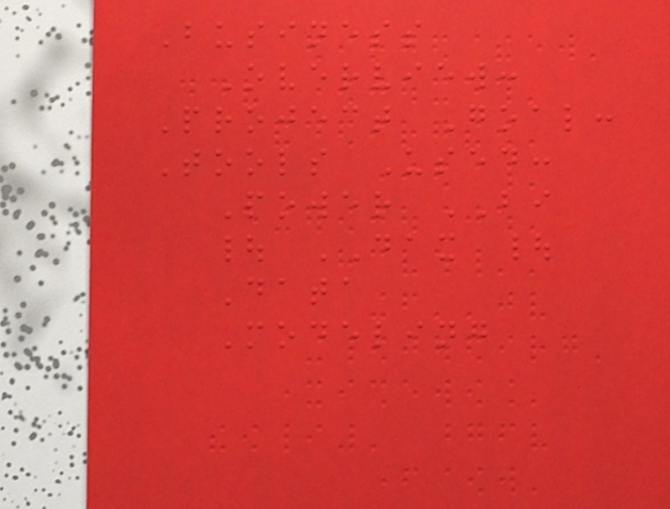Business
Overview:
Project Goal:
Tools Used:
Power BI
| DAX |
Data
Modeling
